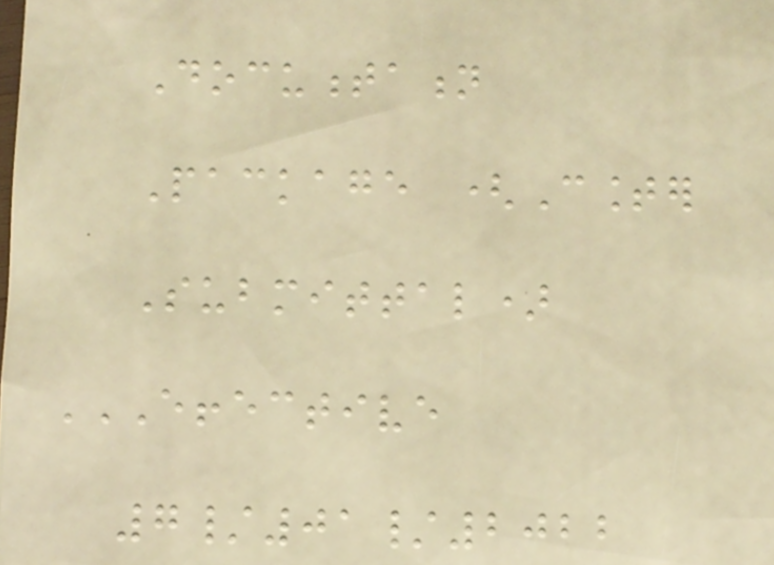Documentation
Package (Counter
Submittal)
EFFECTIVE
7/01/2022
